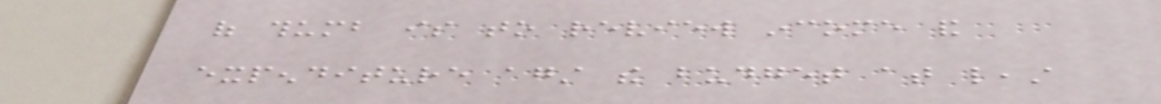of thumb is to review income and
expenditure against the budget at least
